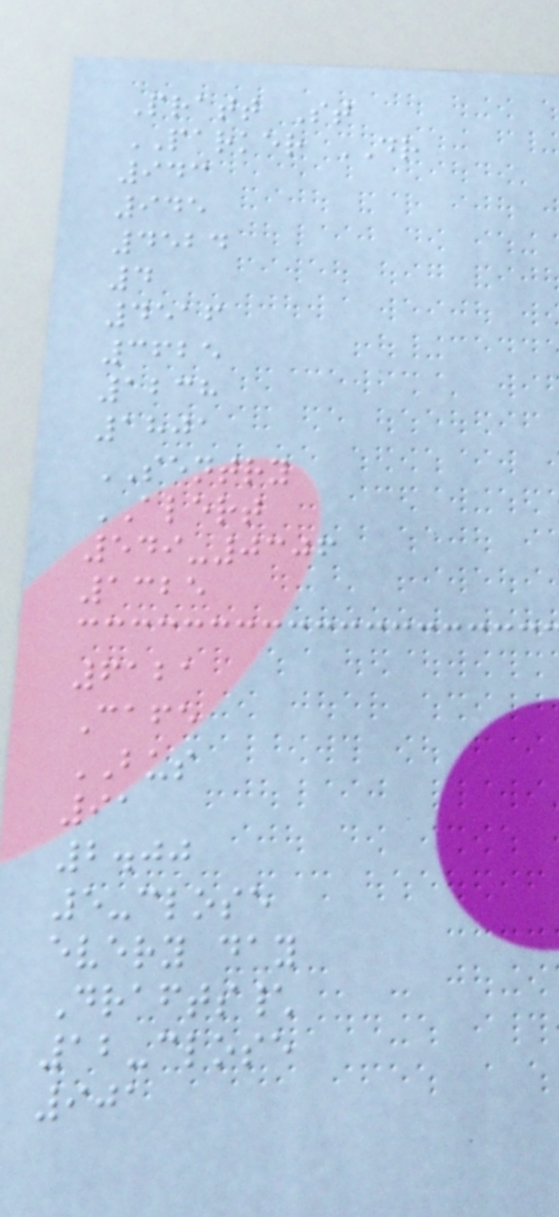Pratt St
PARKER DR
943
945
4524
4
4516
3625
1238
1801
SENTRY
ALERT
549-0306
1325
6121
Cafe
BUS
91
2.00
5-close
every day
Drafts\
12-close
901
